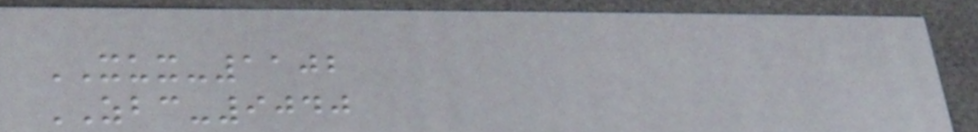XUX-1102
ZBC-9040
